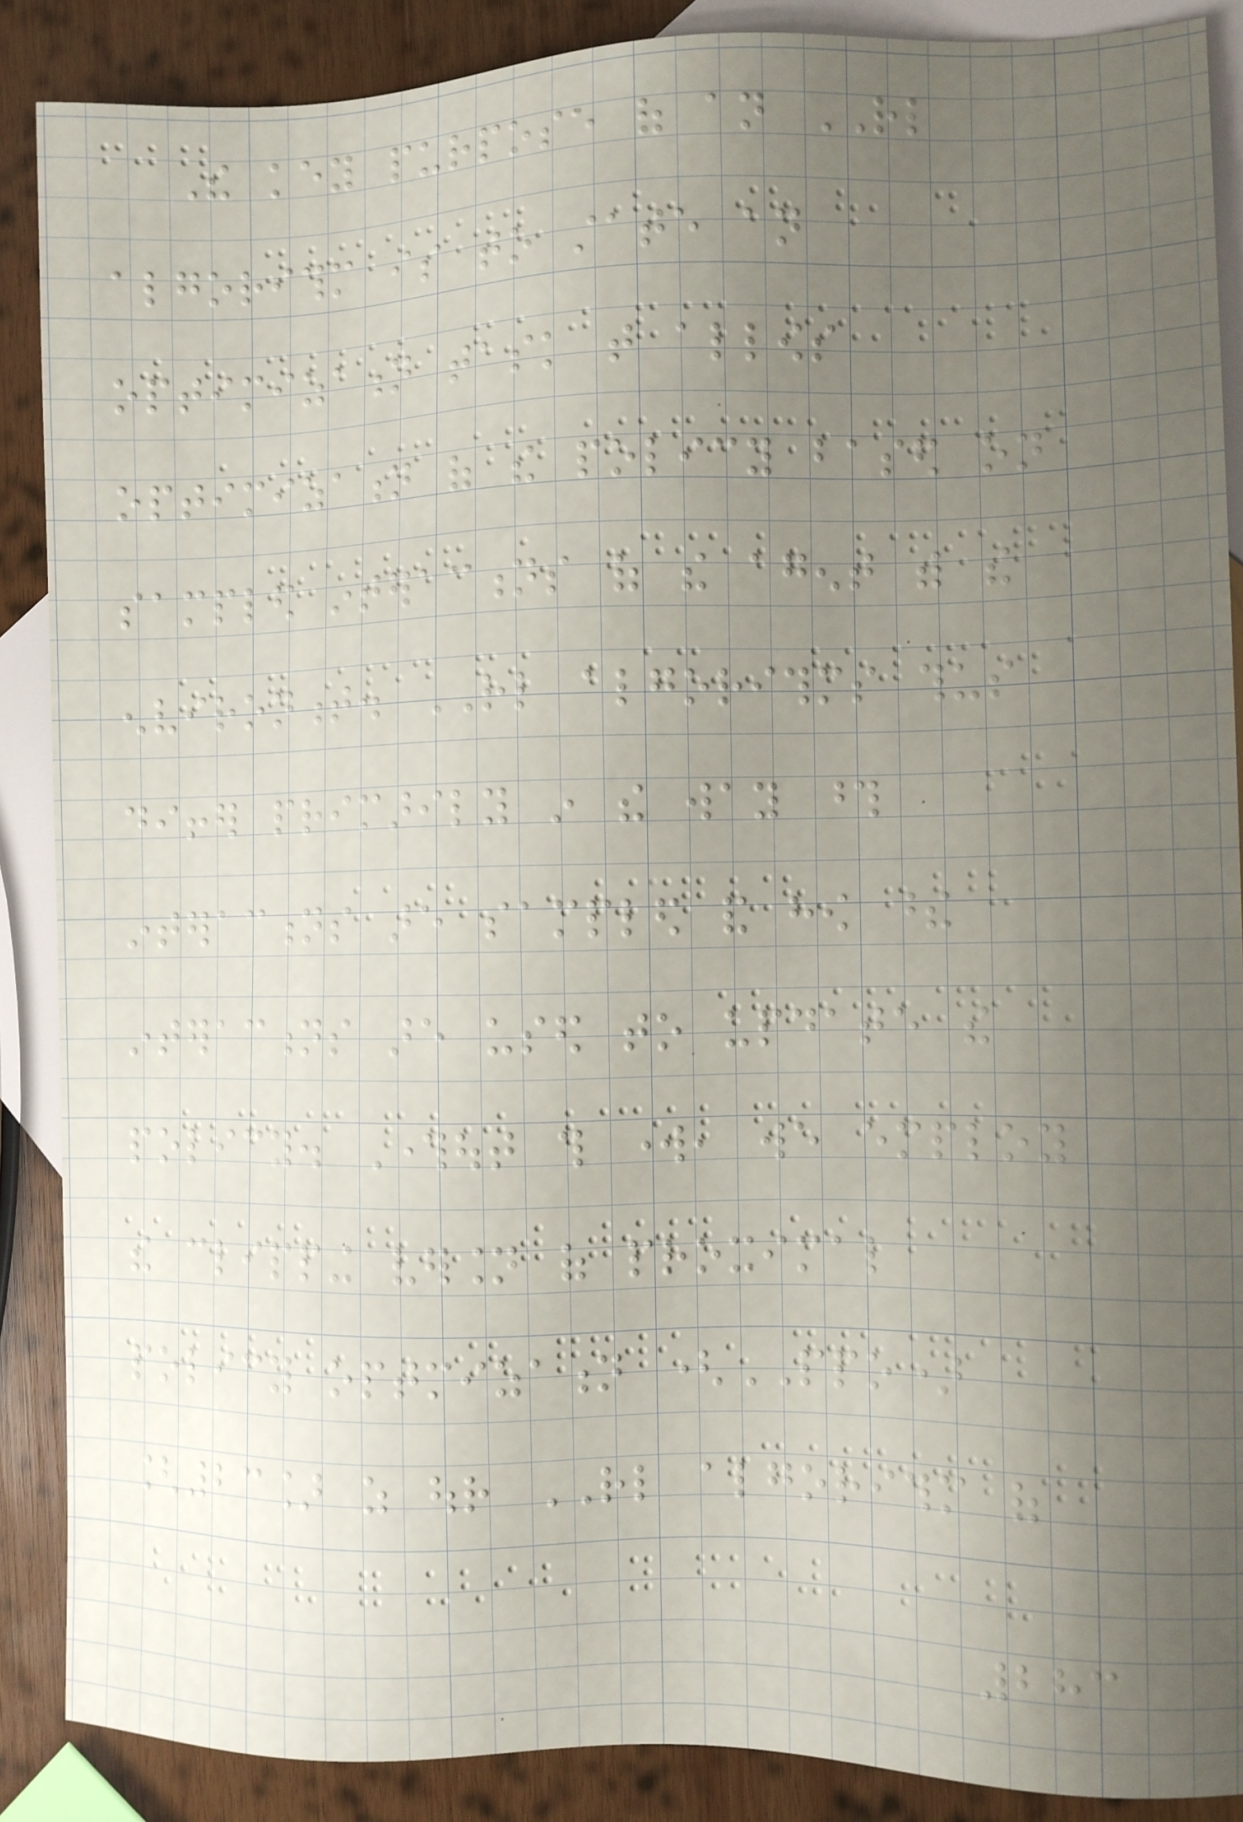The key purpose of an RL
algorithm is to state an
optimization task that allows
optimization of the policy based on
sampled interactions of the agent with the
environment. RL algorithms thus
differ primarily in the way those
interactions are sampled and how these
interactions are used to update the
policy. Throughout this work, we employ
the clipping version of proximal
policy optmization (PPO)
[23] as our RL algorithm of
283
